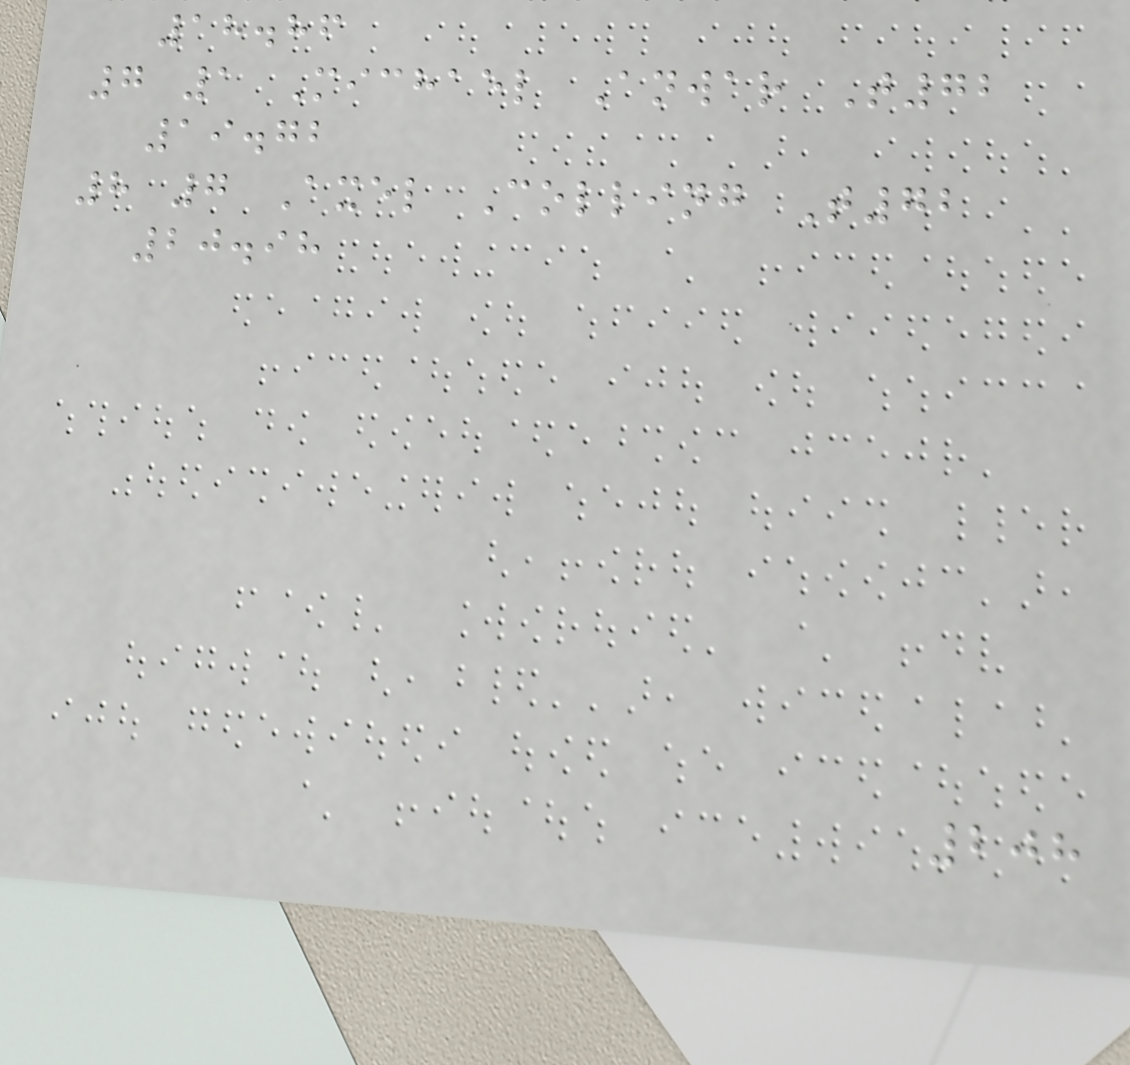18.86
7 1 Michael Anwar T72
19.72
8 7 Axel Colling T72
20.98
208
